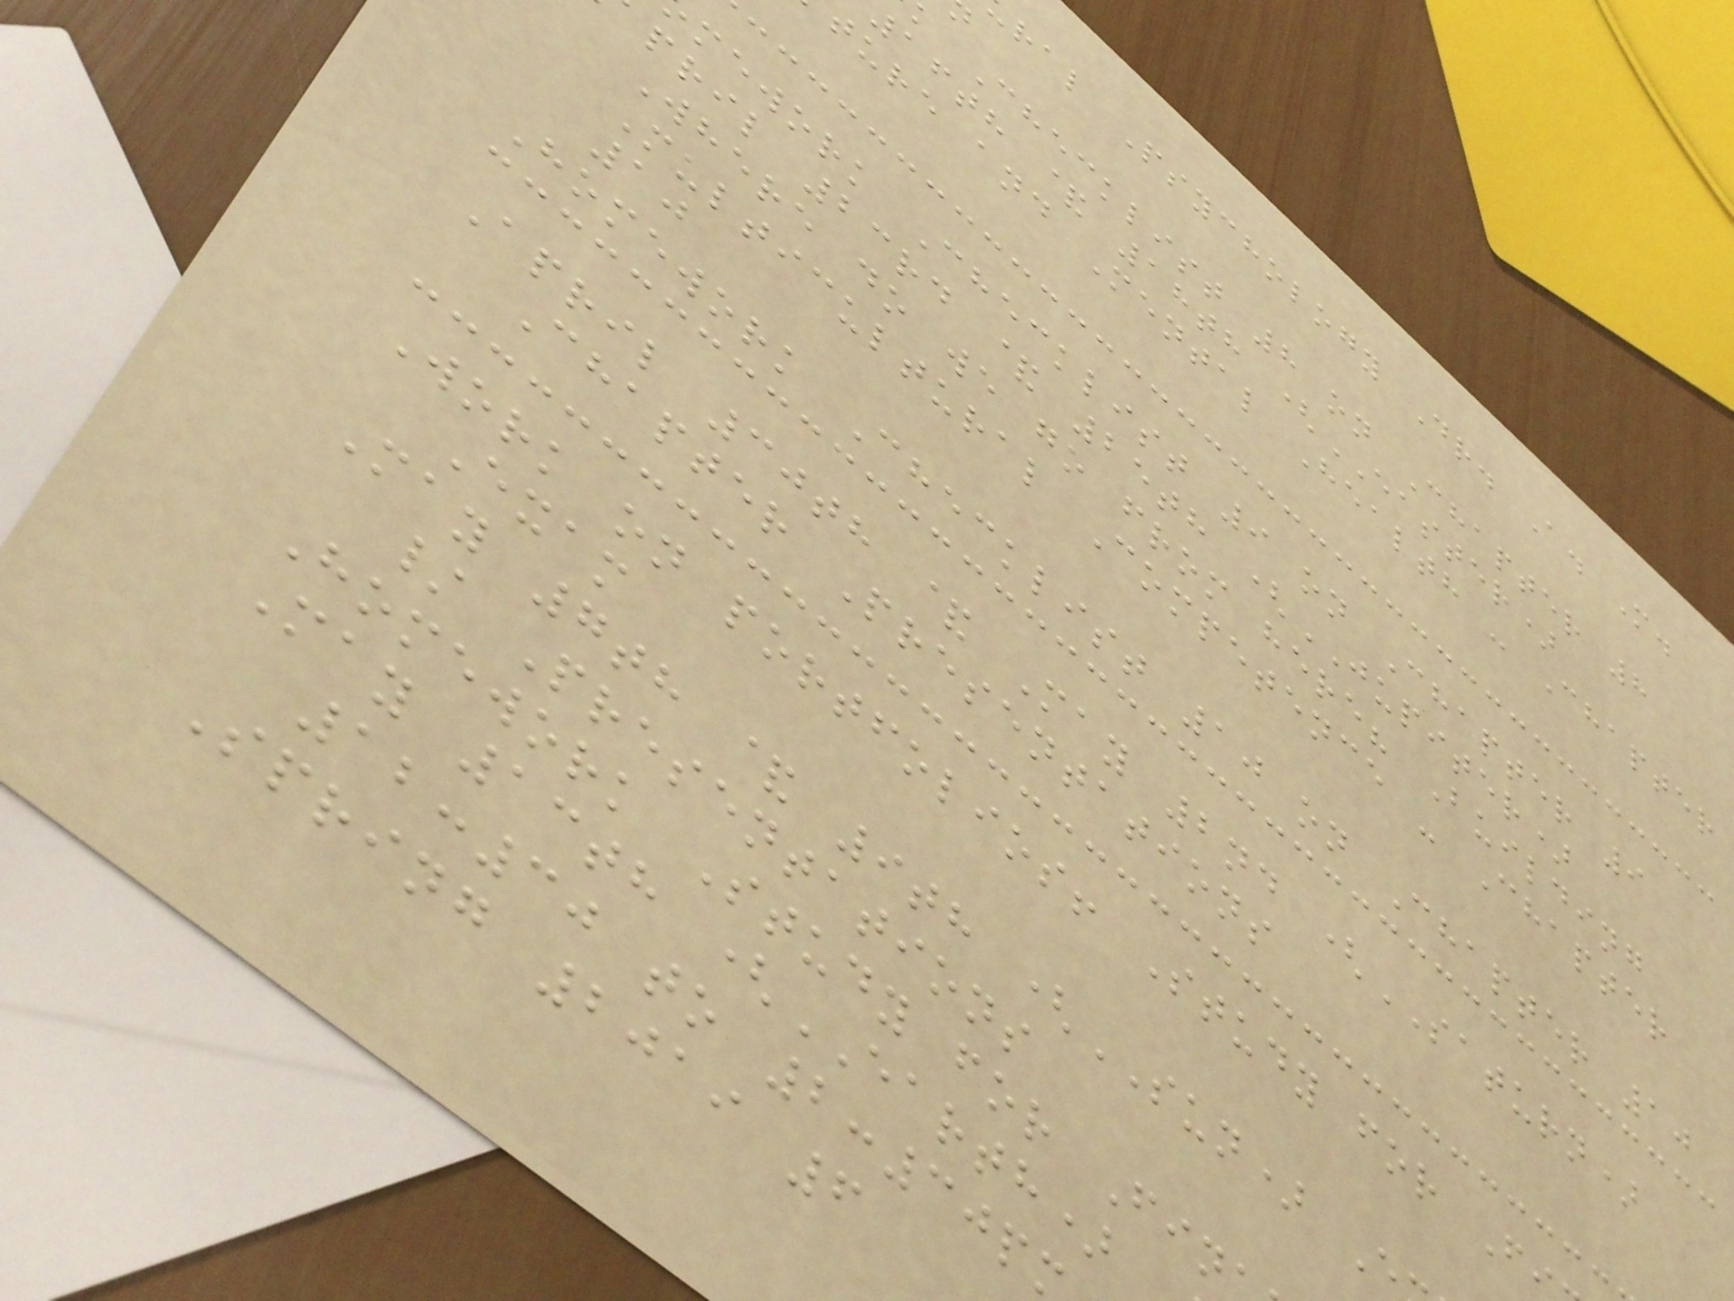ral Psychology Dr. A. M.
Checklist 8 on Chapter 8
16th & 18th (EASTER)
ture and Mental Health - Chapter
mework Checklist 9 on Chapter 9
pril 23rd & 25th (JUPITER)
Where do we go from here? Building
Multicultural Competence - Chapter
10
Homework Checklist 10 on Chapter 10
April 30th & May 2nd (SATURN)
Chapter Presentations
Work on portfolios! Study for F
Exam
May 7th & 9th (SUN) E
/ Presentations
Homework Study for Fin
May 13th (EARTH)
12:30 to 2:30p
Spring 2019 6
